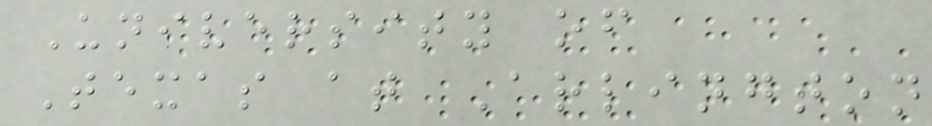University of
Texas at Arlington
